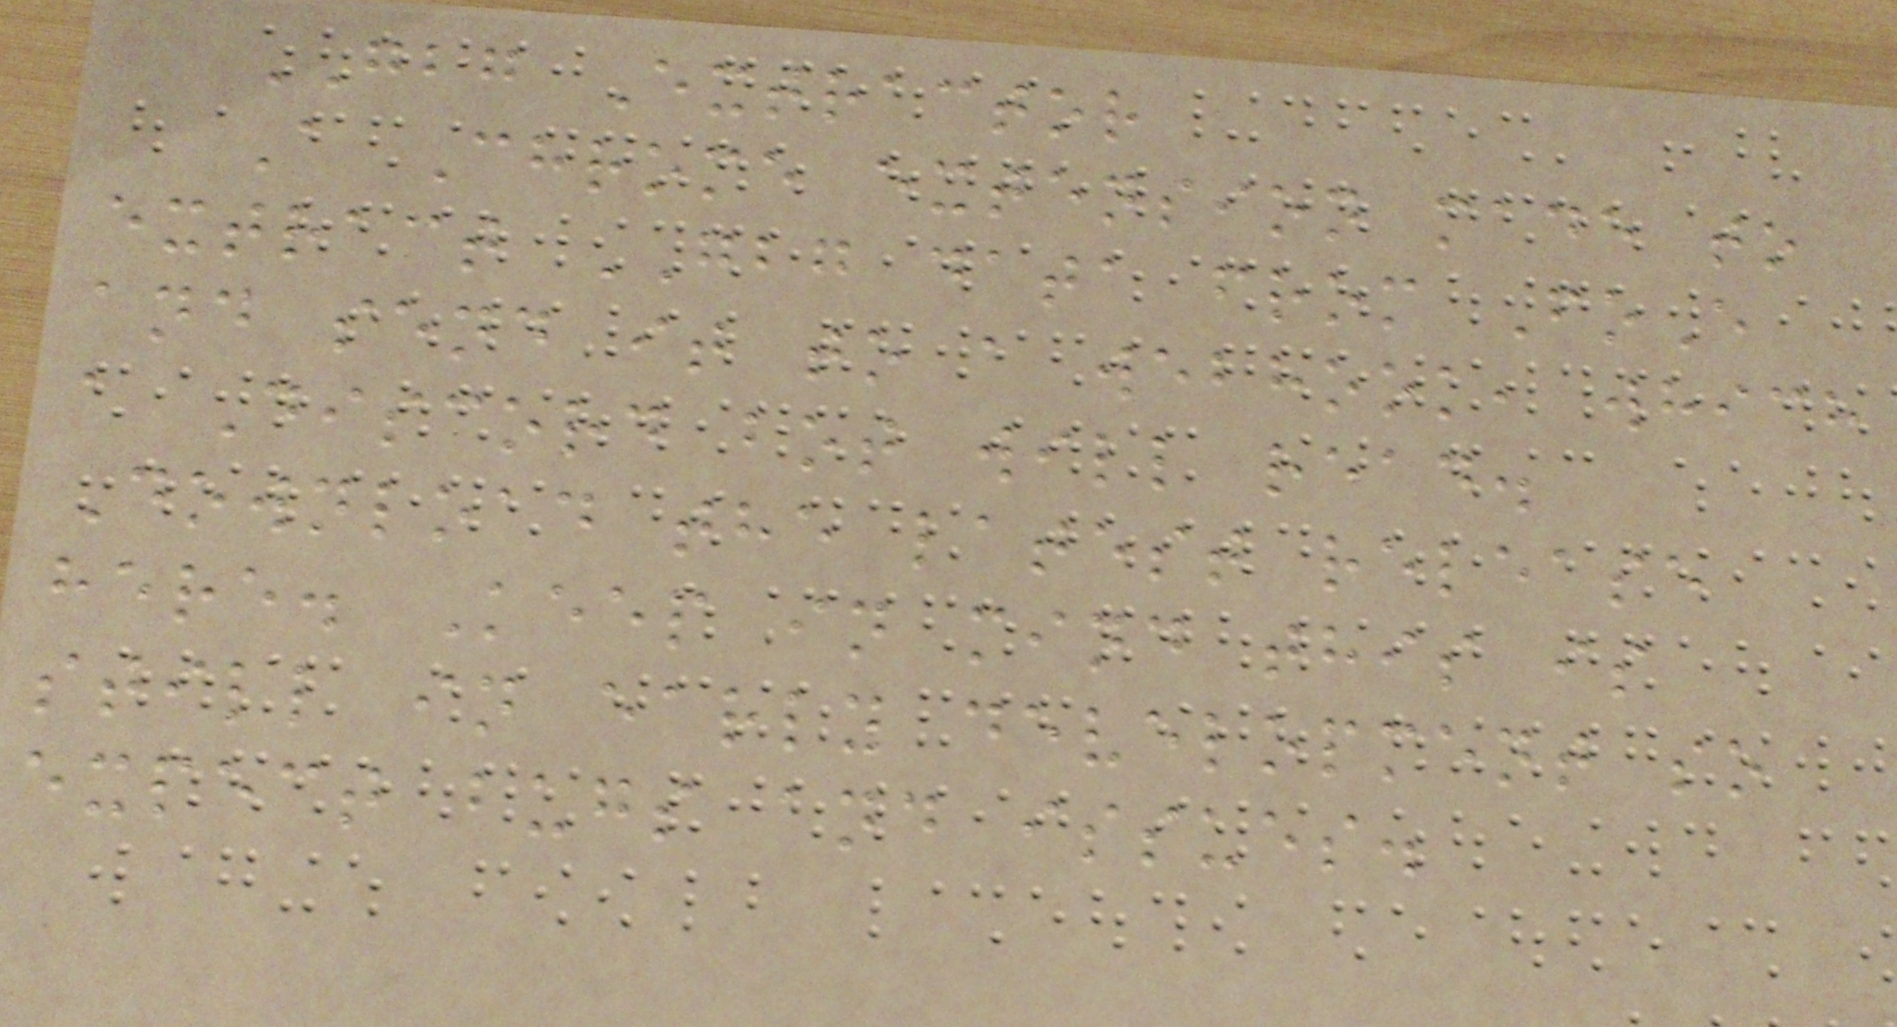GBG Extractor
A Chrome extension made to
extract GBG data from FoE
and send it to a webhook, which
a Discord bot will read.
Download the latest release
here. Keep in mind this is
still in early development so
expect bugs and issues.
